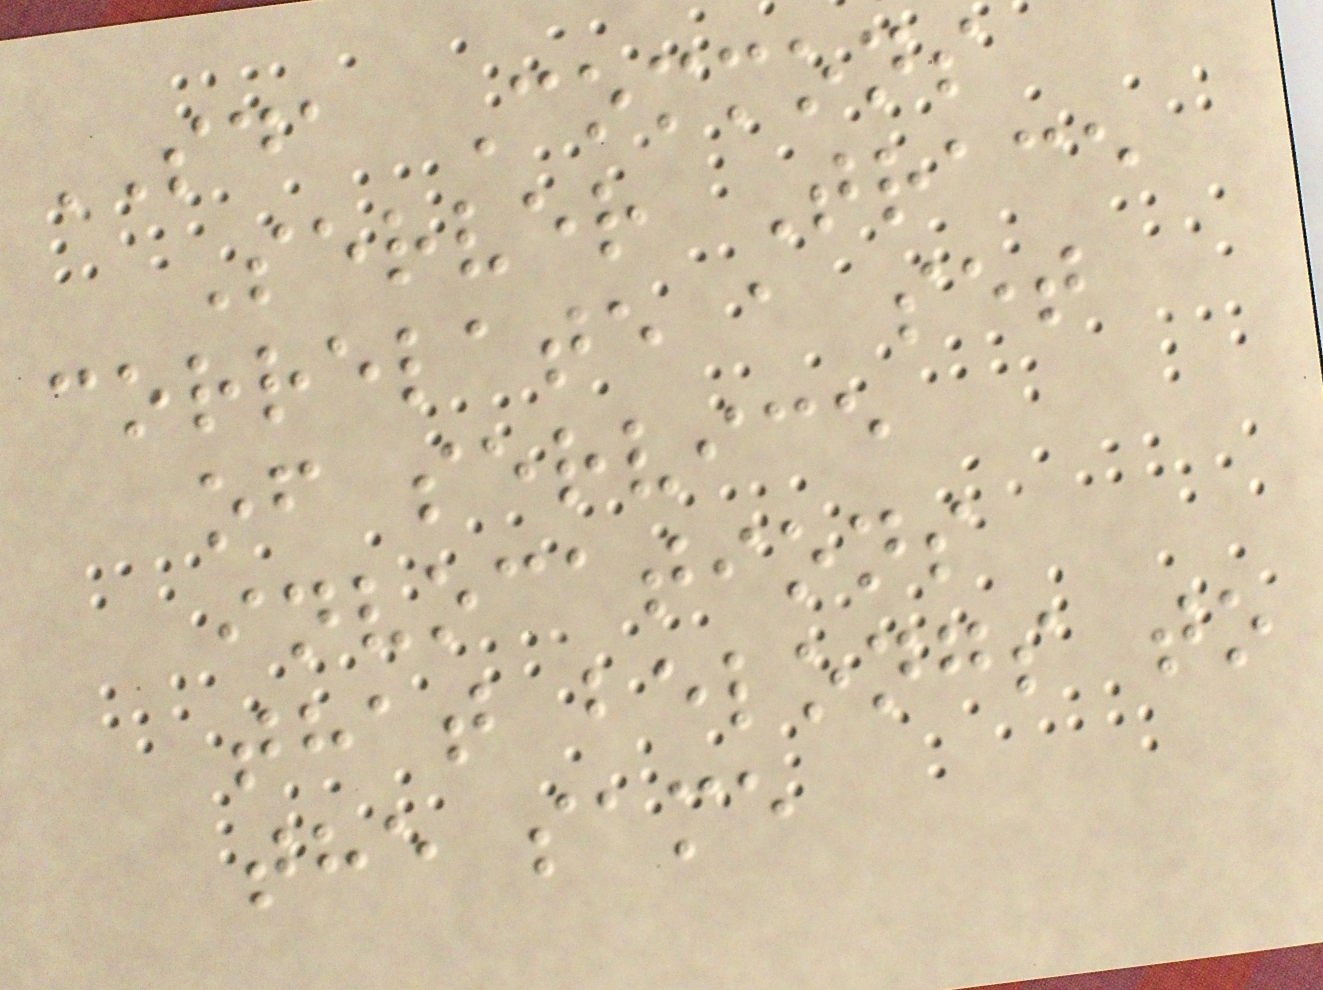SDA Commons
Server Trace
correlate a set
of service
invocations
that belongs to
the same
